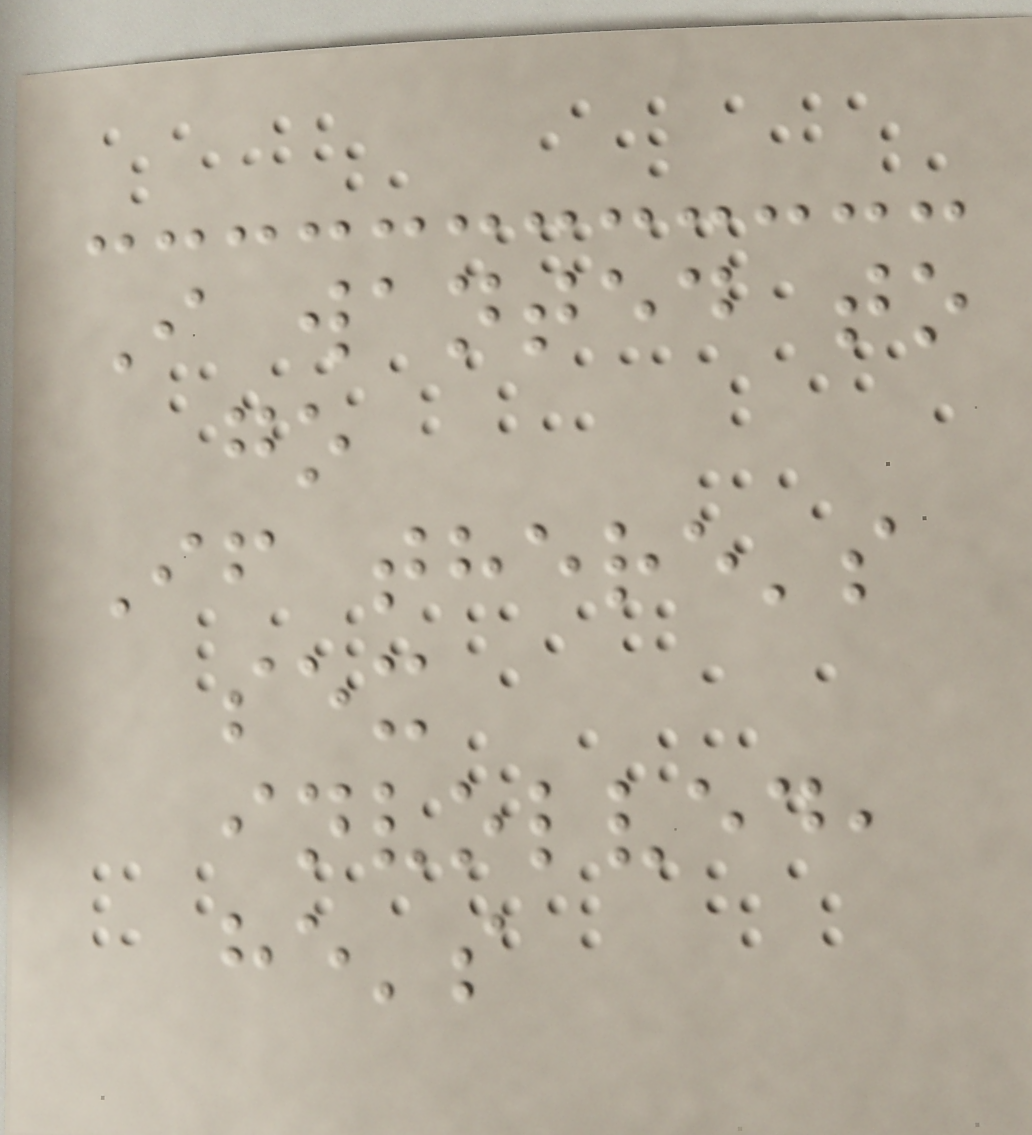I wanted to
go
If there's
sex
involved,
he's
